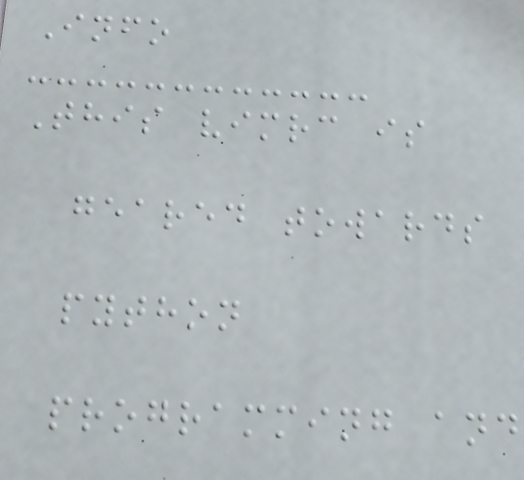Info
This vimrc is
geared towards
python
programming and
